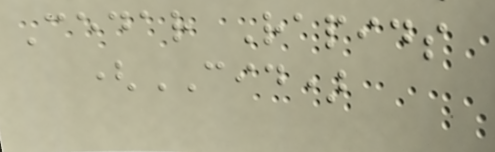Cedar Rapids
(CID)
